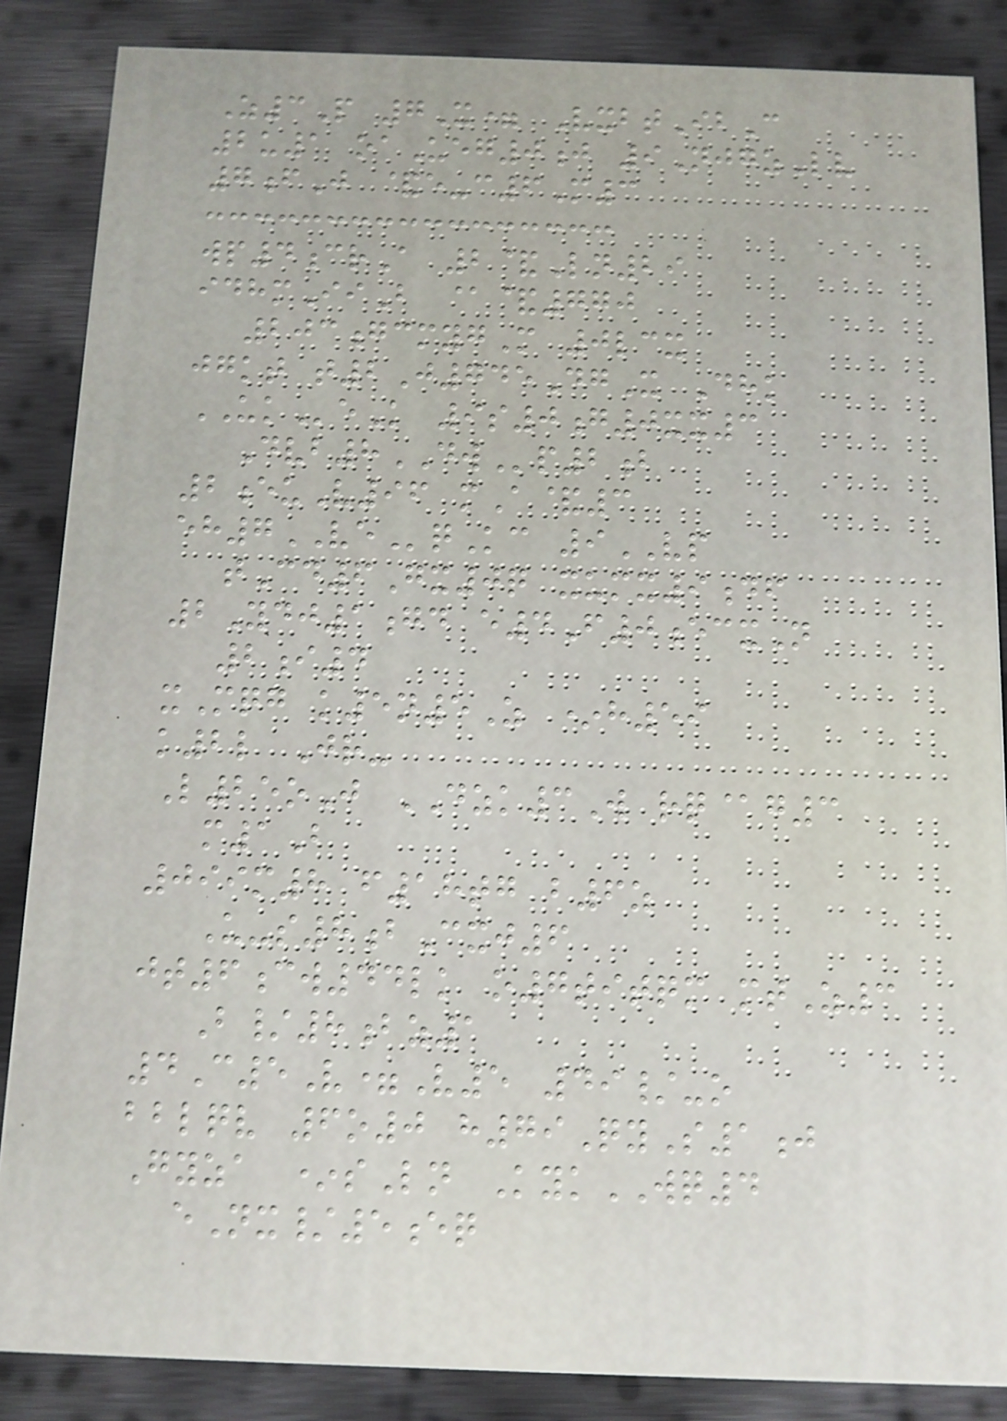Z3P 7X= VxbtIbC
2u1 oaUeg0j 9NjgzLv
7fJ &e-c6M3
wp4crA 2&Ln29
idhmIiB @&770
203gcmygM 0lcx
jgkt t2J745DgX Dhk
UKeK 9s0g0xx3
Dvb8DWp2b
2euV96 mA&3
eh7VEqKc 9VP
tCd6Gx0q xumx9df
2Ydj1gd e4F0ecxN
2i4
xMqg k5n5Z *h59
k2l Jr-
L25oJ DZK3W rq@g3
m1B
099m8 f18tg b6z
U-s8bCxj6
jt6cw44lk o7titqm mtZ3
B/8bz1
4C5V=V5 49/-o
bblqv 6o0 h79QyS1j
Gyza *sLn KykWQ4
eNx/5eq
